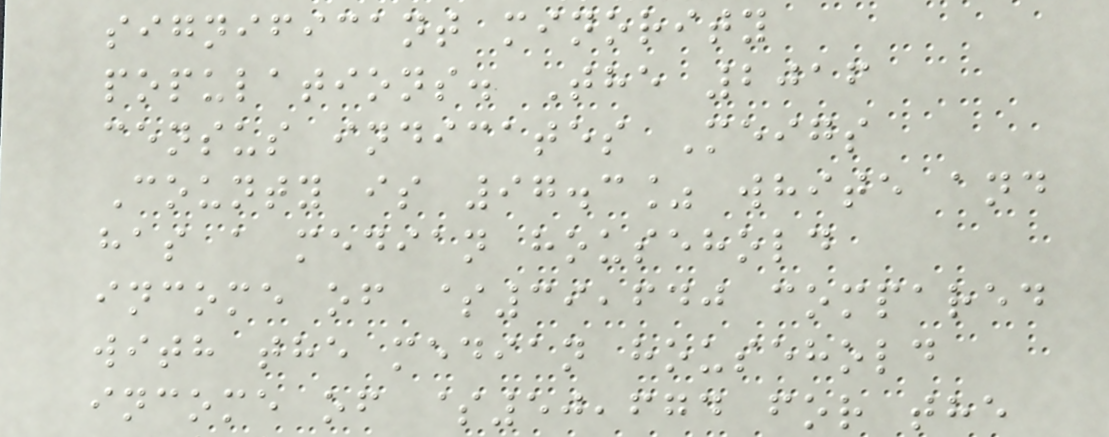significant minority
populations. The 2016
census indicates Meigs
County is 97.3% white and
has a median household
income of $39,640 compared
with the median household
income of $50,674 for the
